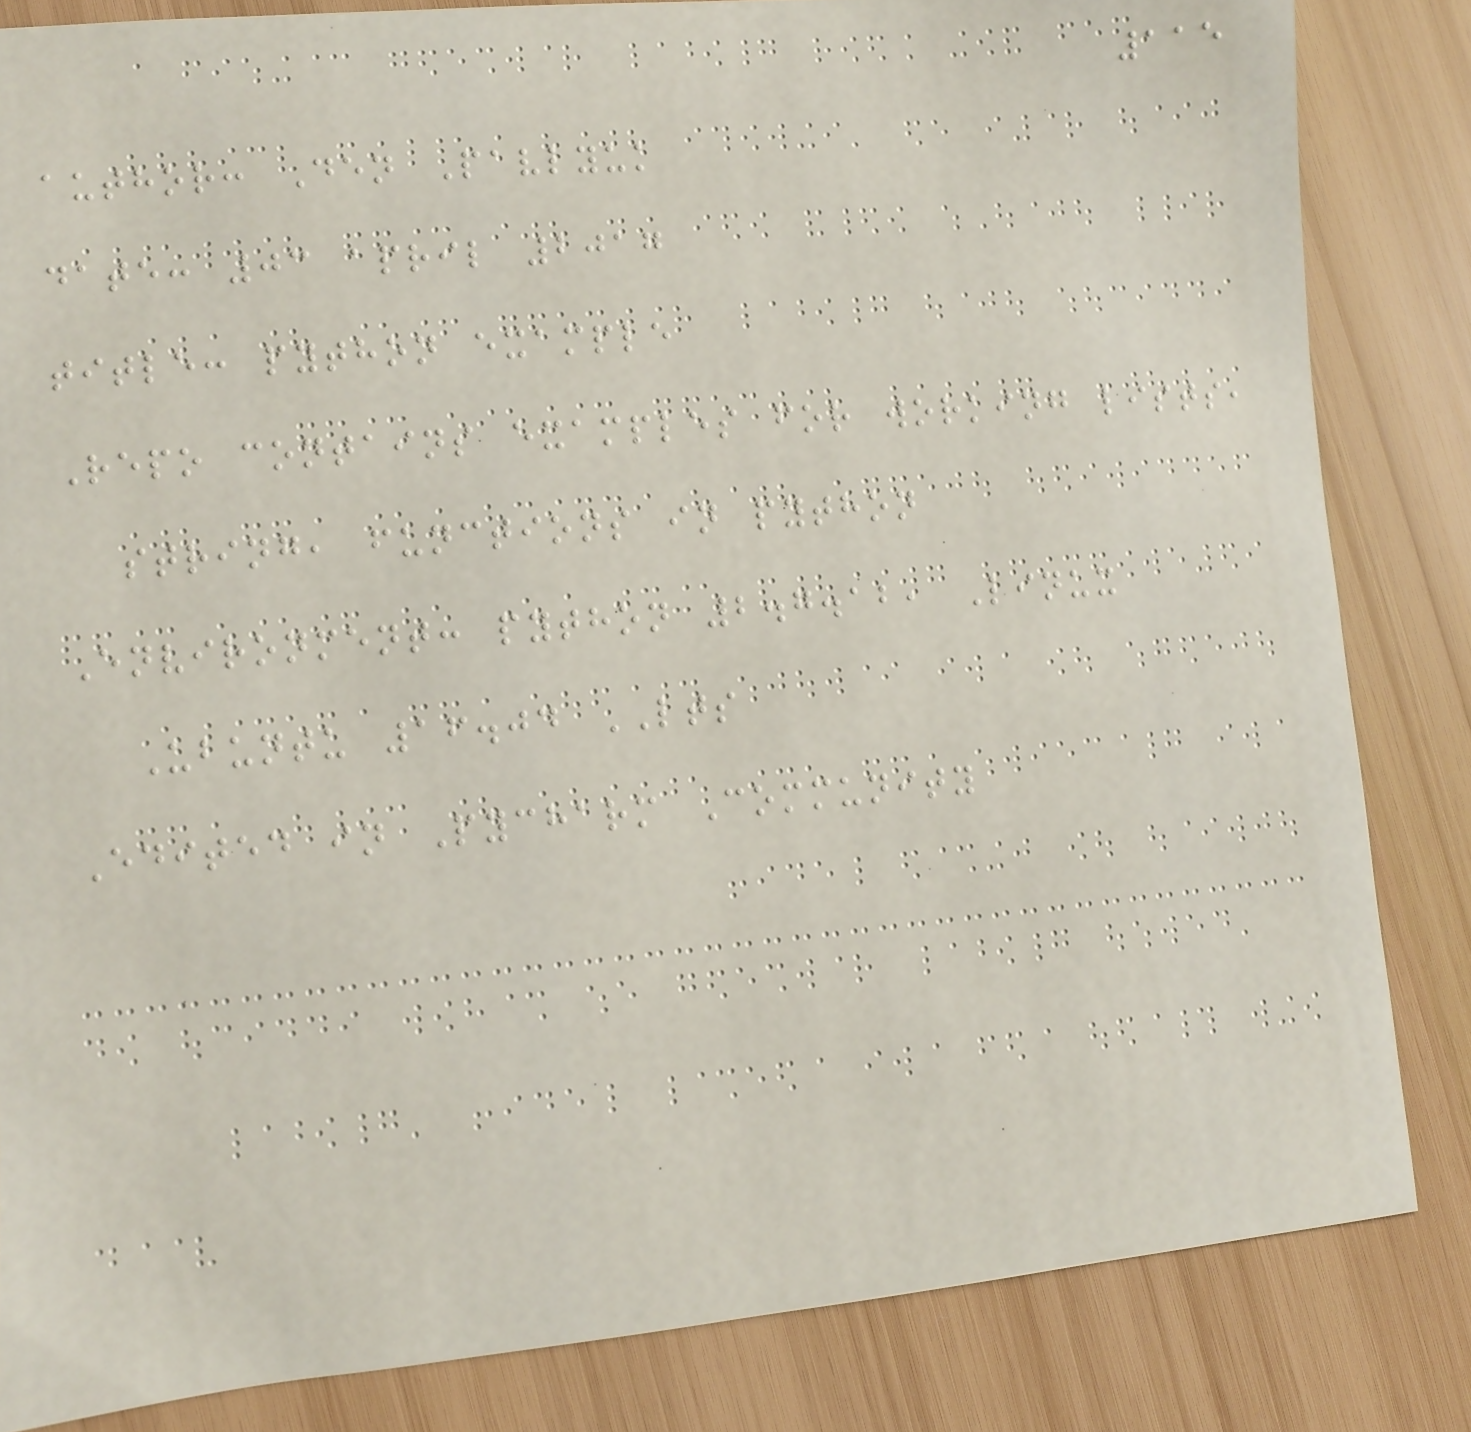115
author: Den Pavlyuk
date: 03 april 2017
title: python example
Repo contains examples for working lists,
string, functions in python
Environment: python 2.7.12, Linux
Ubuntu 16.04 LTS
Edited in Pycharm Community
